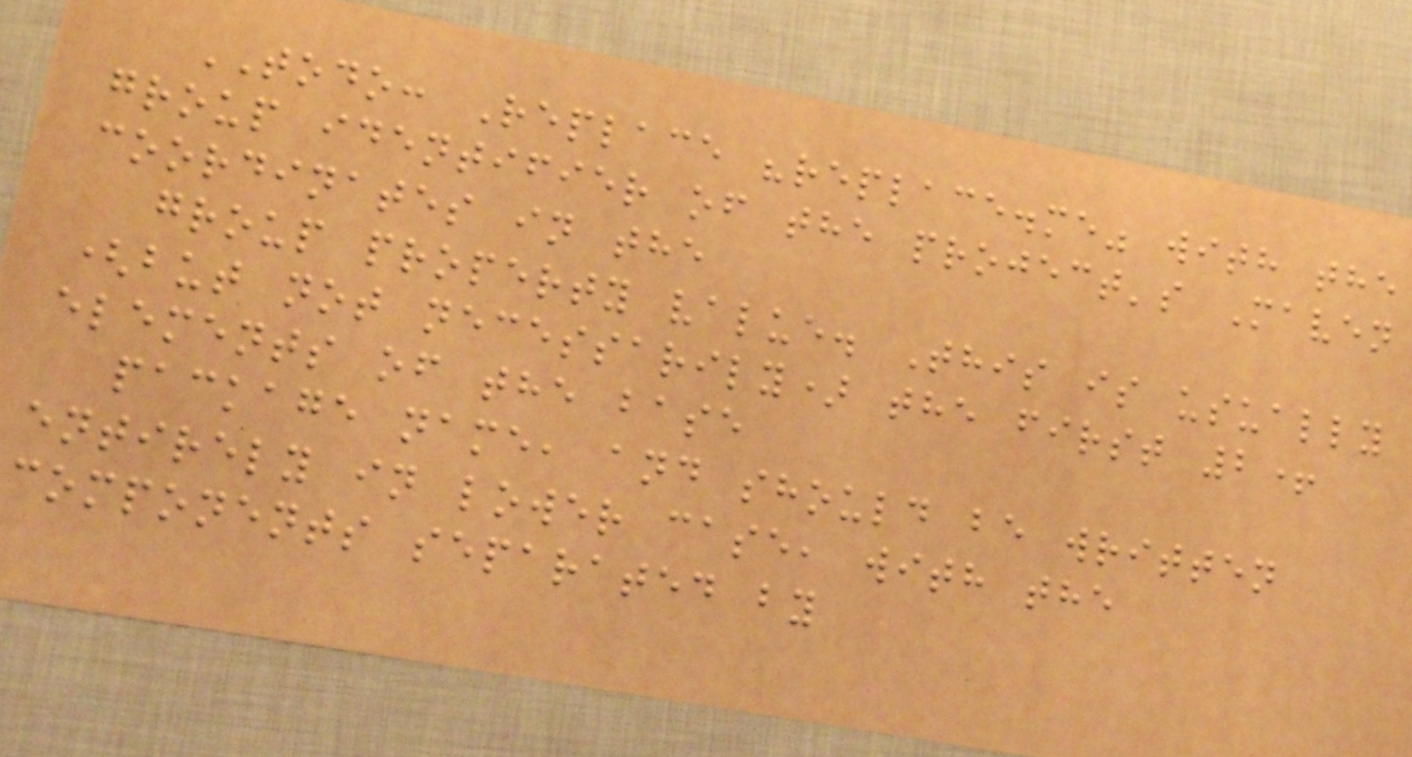TODO: Replace "replace.me" with the
group identifier of the project's Maven
coordinates in the
group property value. This is usually
(but not necessarily) the first 2+
elements of the base
package name, and should be written
entirely in lower case, with the
components separated by
